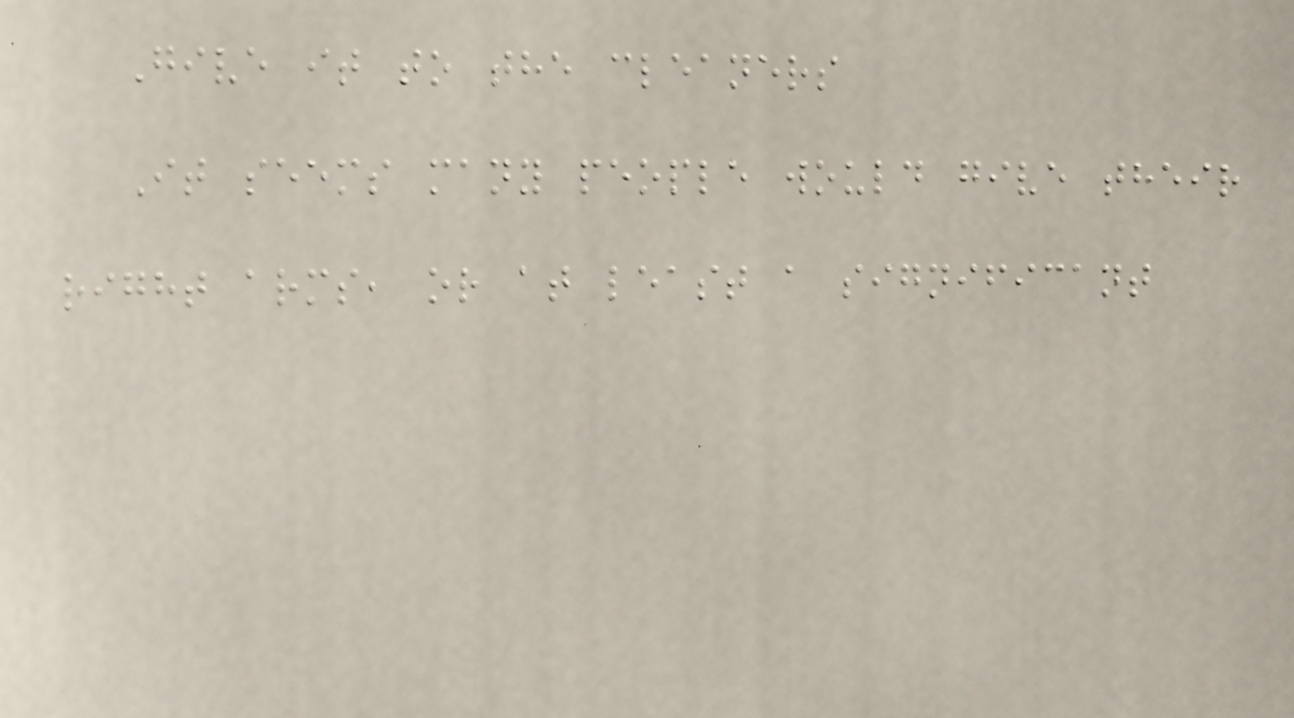Give it to the cleaners
It seems many people would give their
right arms, or at least a significant
